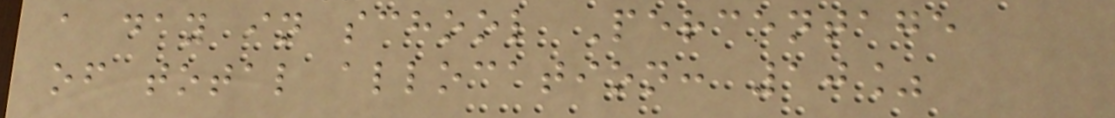a day in school Percentage
of total allocation: 10%
